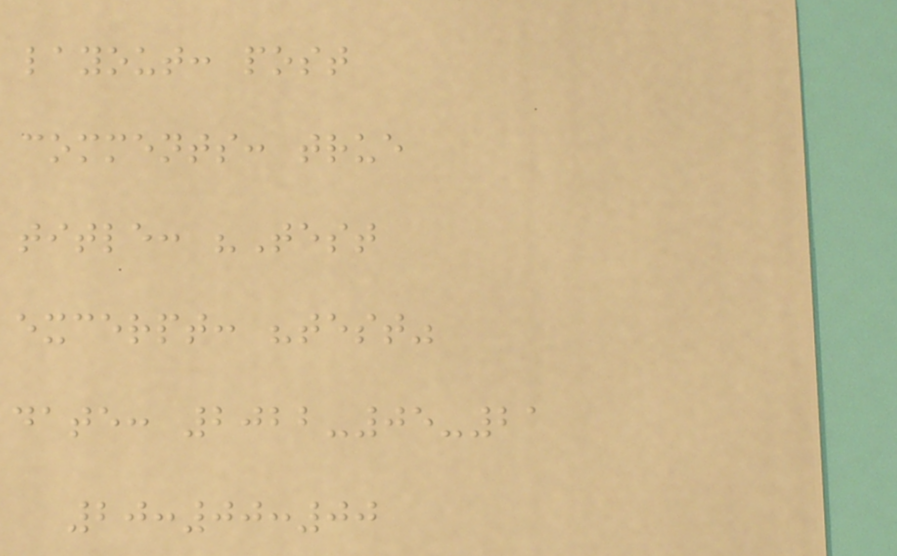layout: post
comments: true
title: "Test
excerpt: "test"
date: 2022-05-21
20:00:00
